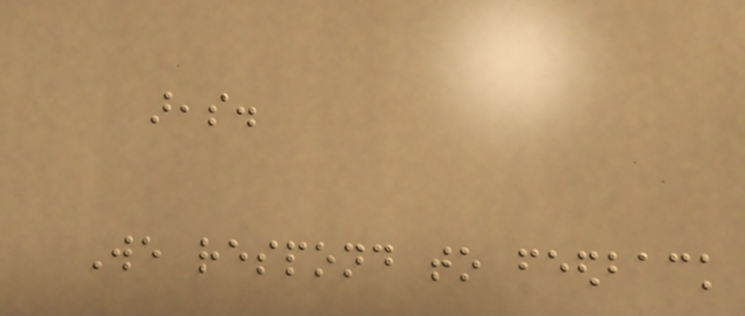areas.
We respond to feedback
